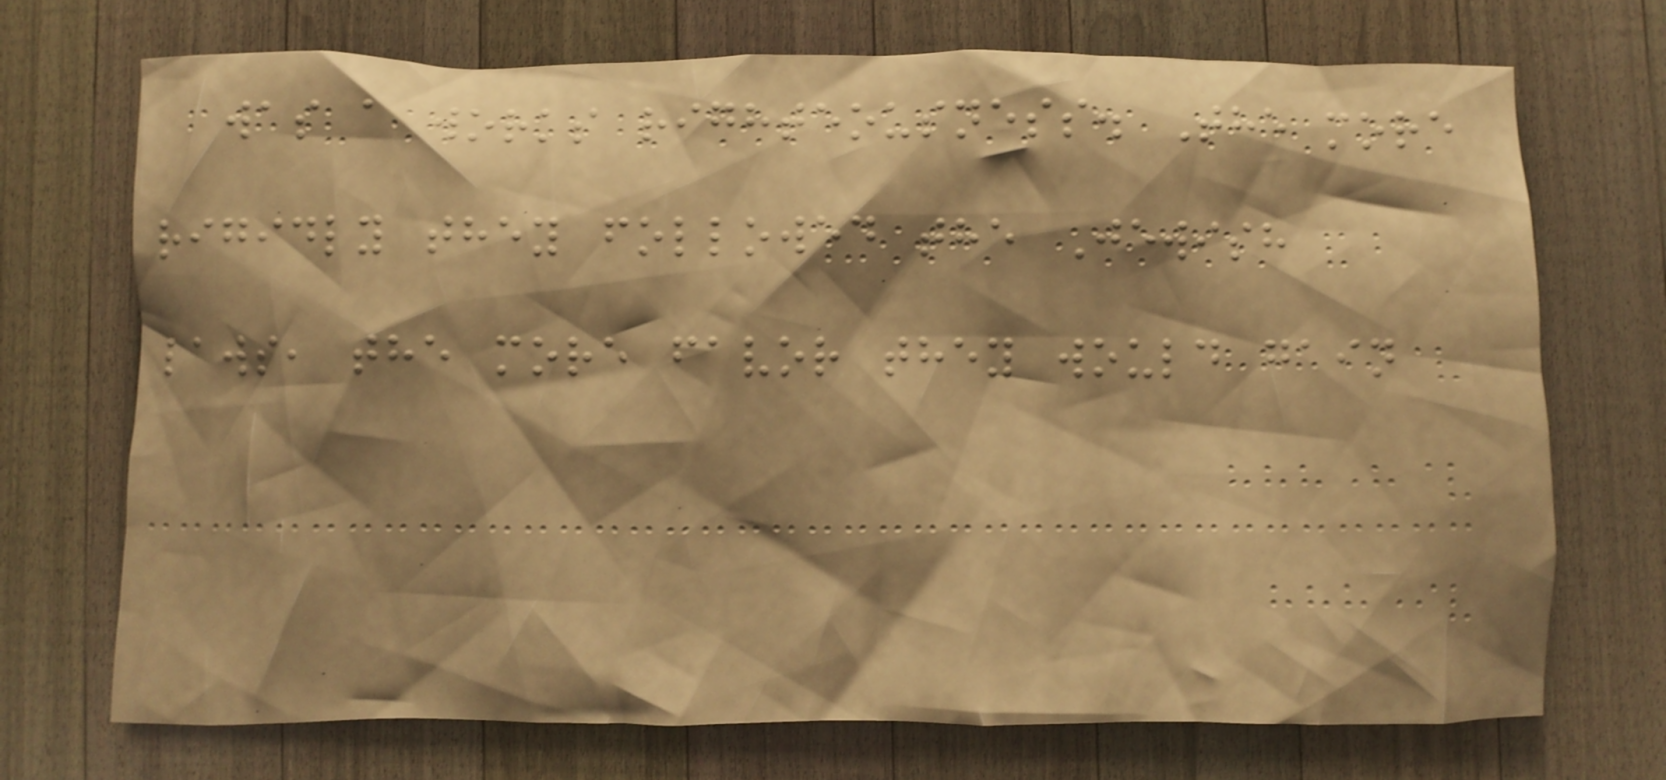was a works righteousness. The more
rigidly they followed the Jewish
laws, the more favor they would gain
